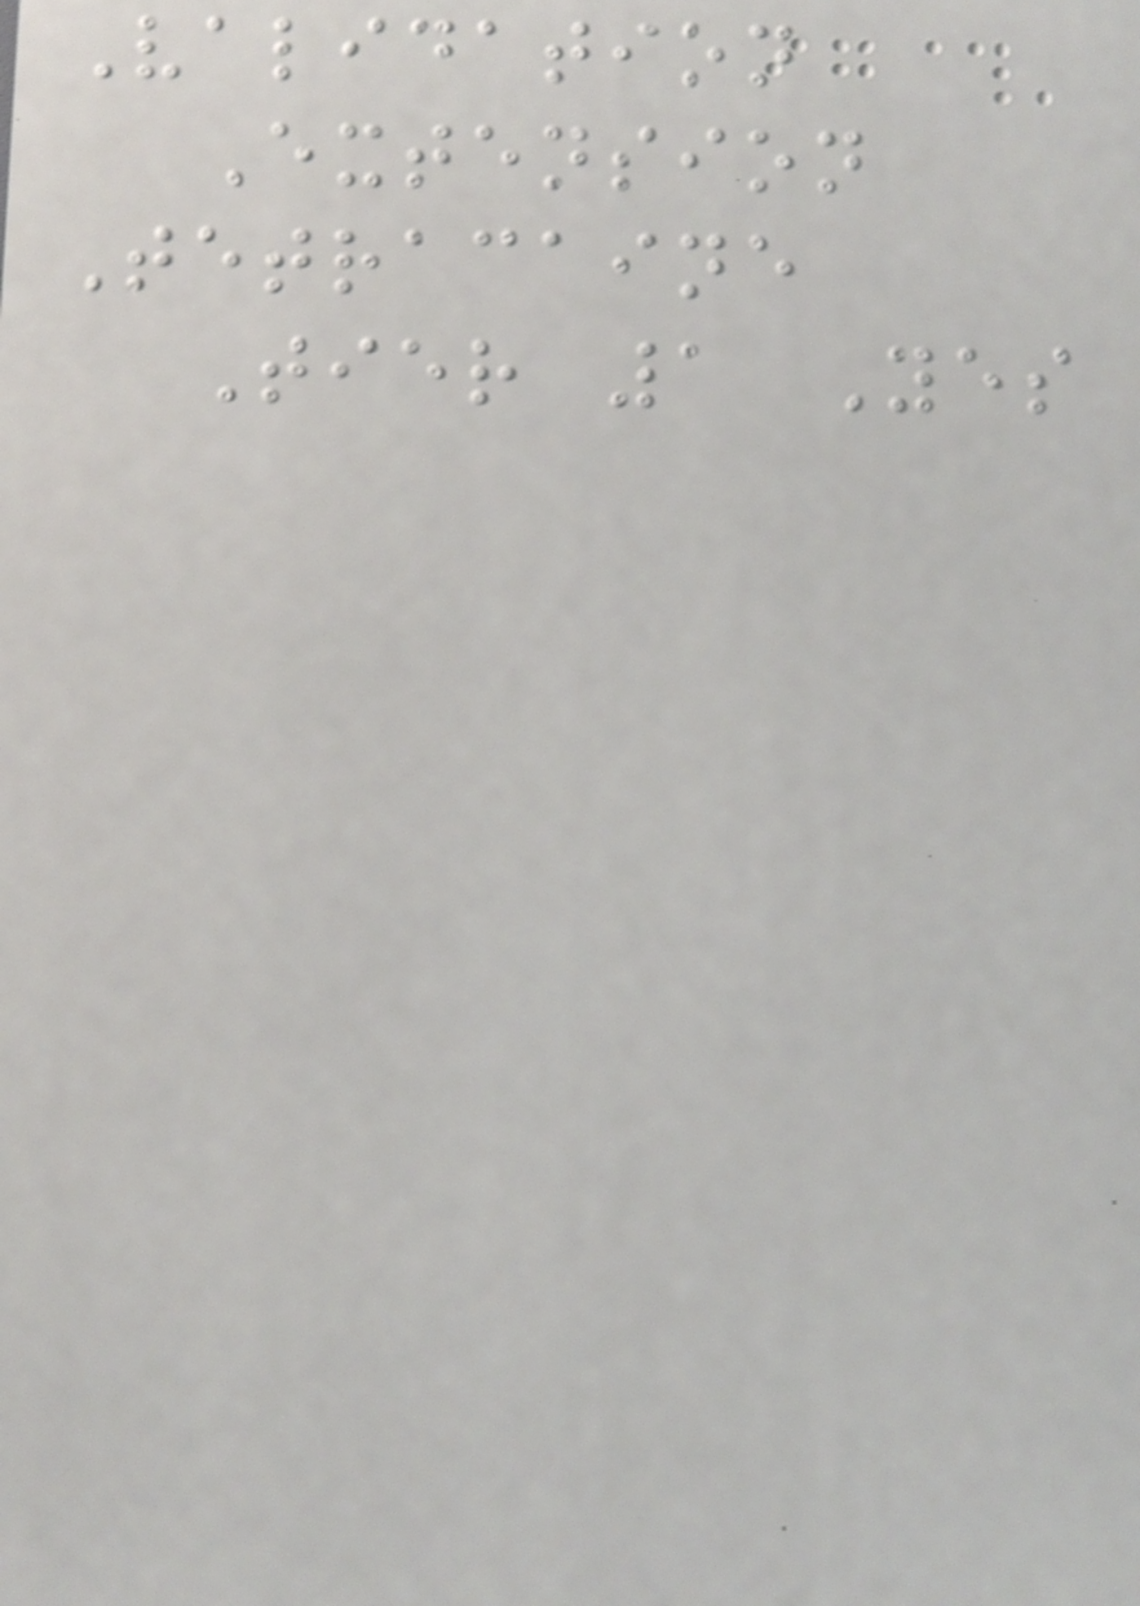Validation
Extension
Tetracaine
Tier 1 Yes
